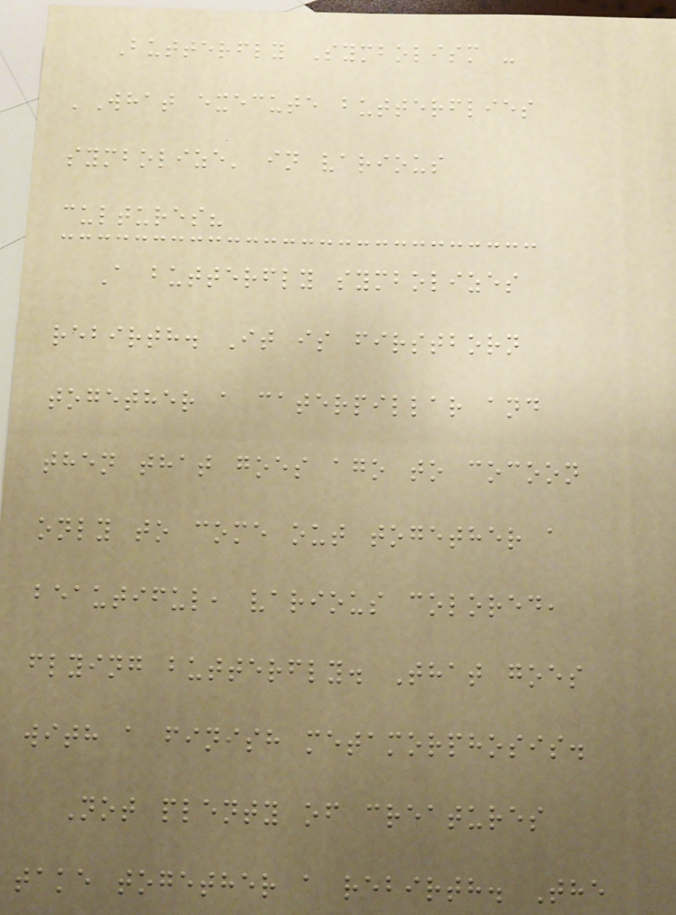Butterfly Symbolism -
'What execute butterflies
symbolize' in various
cultures?
A butterfly symbolizes
rebirth. It is firstborn
together a caterpillar and
then that goes ago to cocoon
only to come out together a
beautiful, various colored,
flying butterfly. That goes
with a finish metamorphosis.
Not plenty of creatures
take together a rebirth. The
